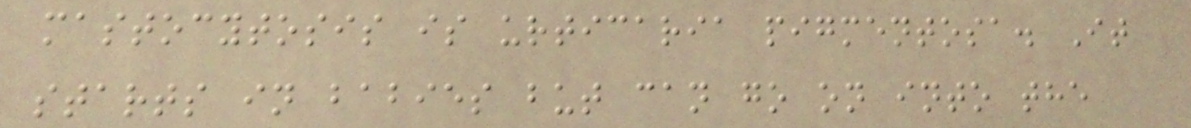mastocytosis is urticaria pigmentosa. It
starts in babies but can go on into the
